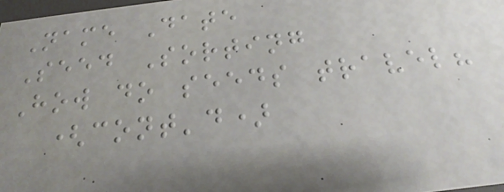Name Date
Seed Sorting
How do seeds travel?
(cont'd)
